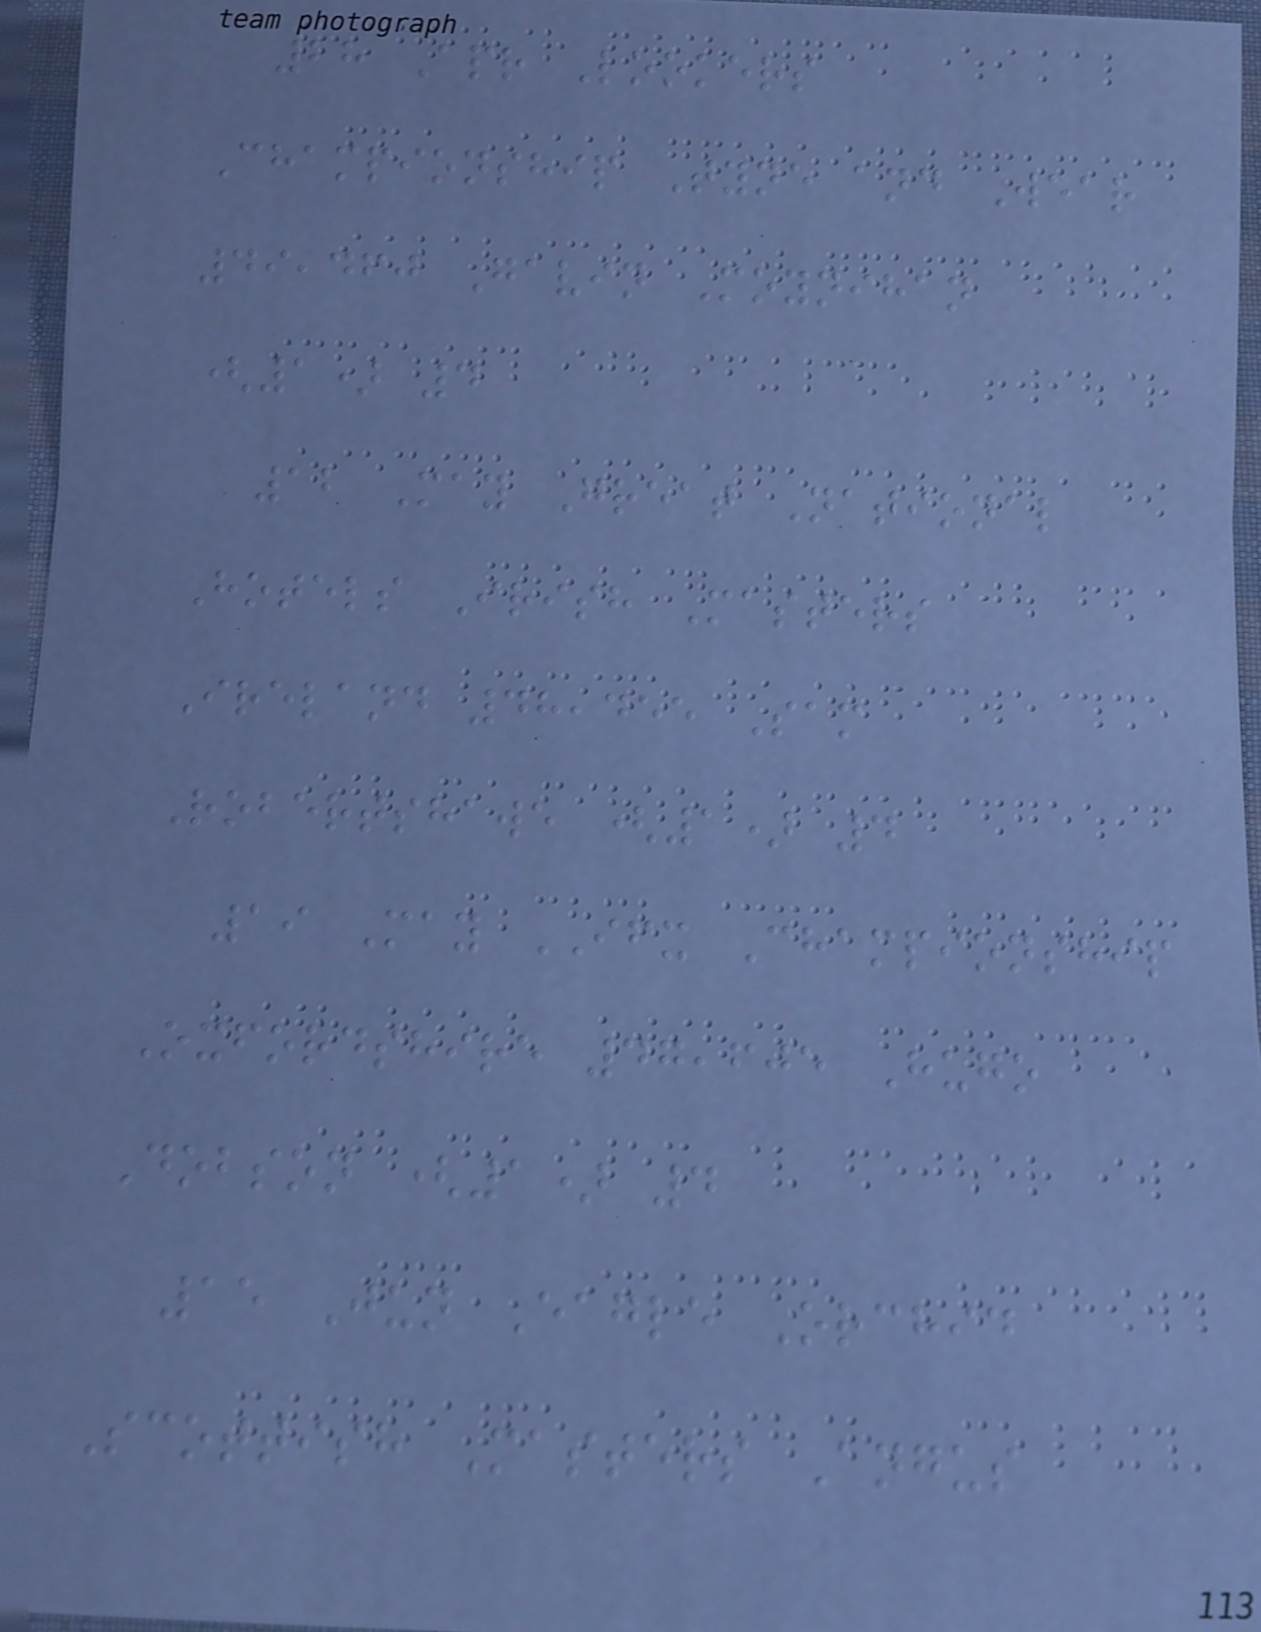28 Apr Lookers
Championship Tyne and Wear
49,460 Gavin Moynihan
(1) 4
12 May Great National
Hotels Irish Masters
Ireland 48,455 Sam
Robertshawe (1) 4
19 May IFX Championship
Oxfordshire 47,605 Hugo
Dobson (1) 4
15 Jun Eagle Orchid
Scottish Masters Angus
